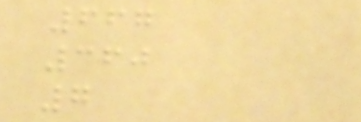667
360
7
